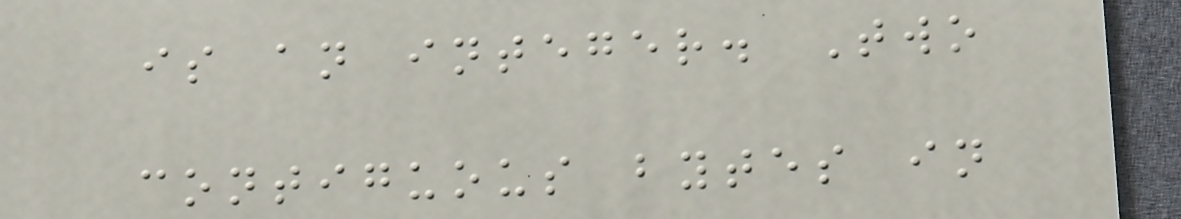is an integer. Two
contiguous bytes in
